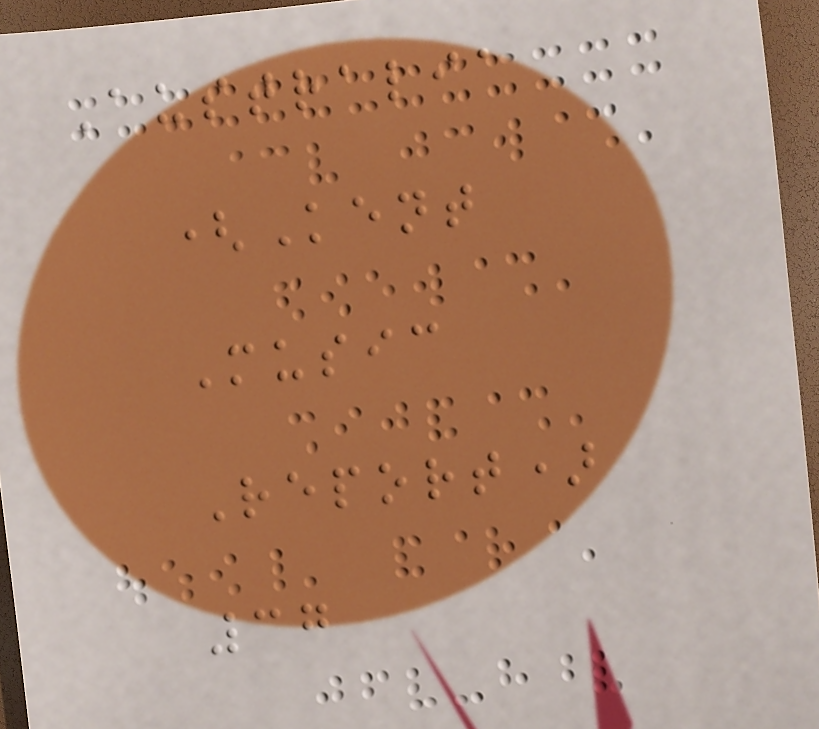Australia
(Kent
Music
Report)
37
